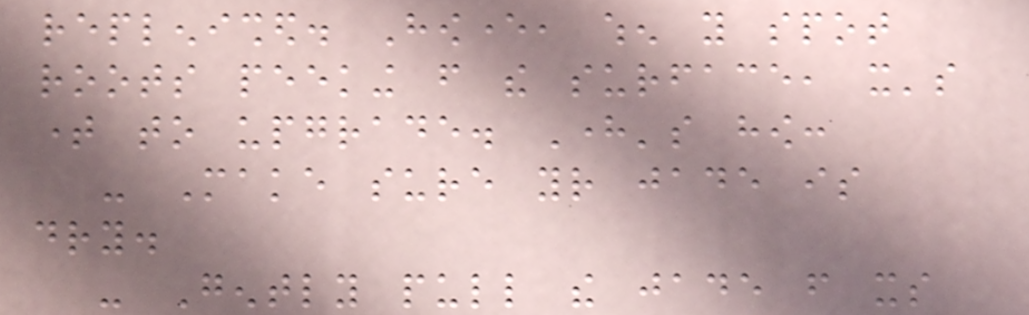replenished. However, when you spot
roots peeking from the surface, it's
time to upgrade. Here's how:
- Make sure your jade is
dry.
- Gently pull the jade from its
